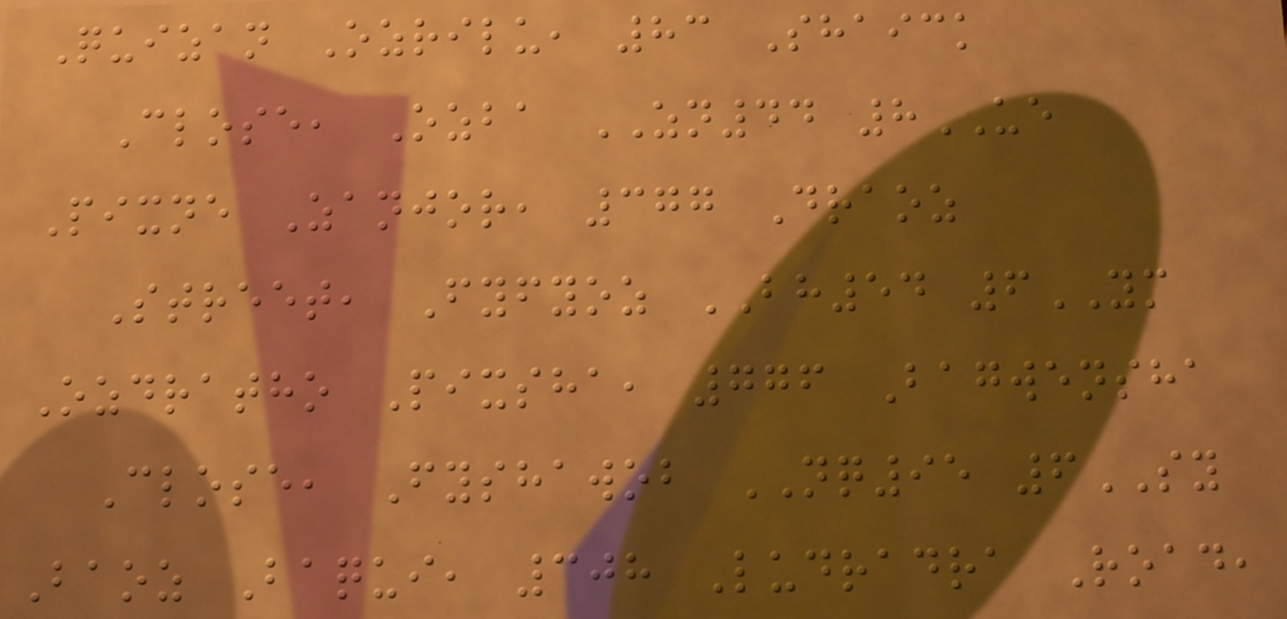Quizan Ozrilu, 83 Shaick
Close, Ozba ZN44 8UE
Pixne Zanjor, 377 Draoz
Street, Fyfyoz BH54 6YM
Ozdratho Pixsha, 776 Bagwensha
Close, Fyshawob NQ95 6SY
Baoz Baqui, 308 Ludradra Road,
